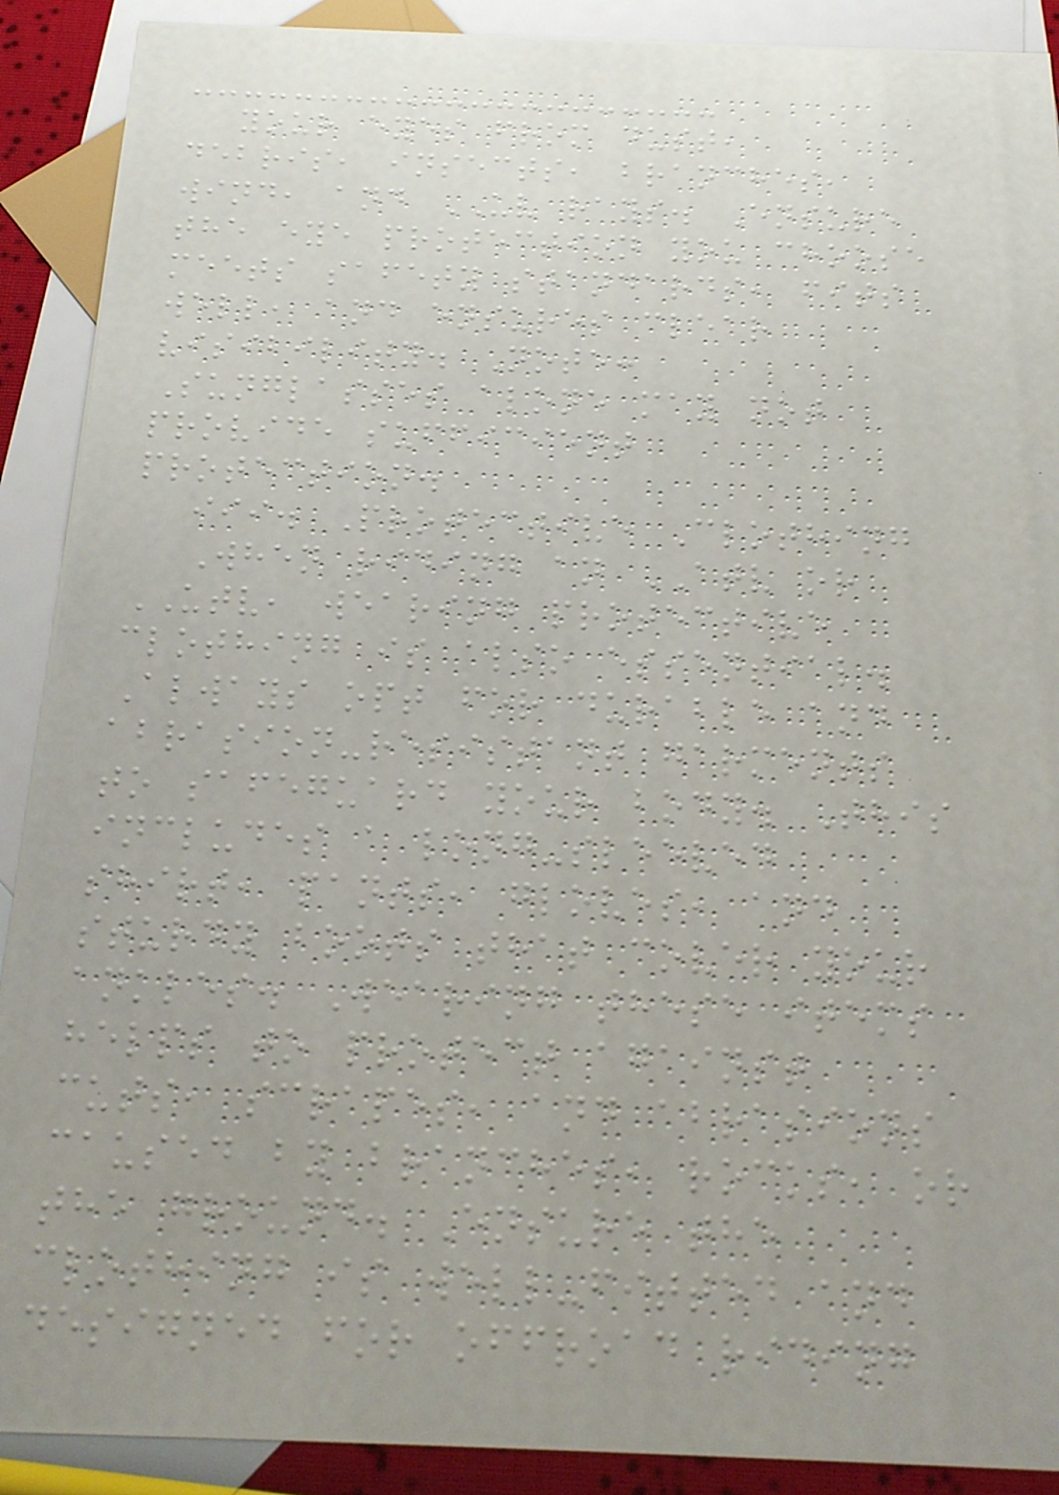your eyes from dust,
debris, insects, branches,
wind, and UV rays. Ensure
the eye protection you choose
meets safety standards, fits
well, and ensures clear
visibility. Note:
Sunglasses alone may not
provide sufficient
protection.
iii. Protective Clothing
When riding an ATV or
UTV, wearing protective
clothing is also essential.
Always opt for durable and
abrasion-resistant garments
to safeguard your body. This
includes a long-sleeved
shirt, pants, gloves, and
sturdy boots that cover your
ankles. Wearing these items
helps to protect against
cuts, scrapes, and abrasions
caused by branches, rocks, or
the ground. Ensure the
clothing is well-fitted and
designed for offroad riding
